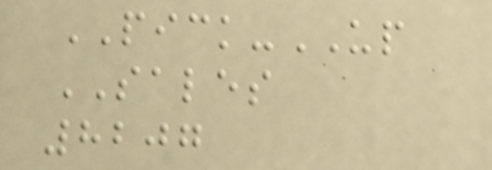PICK-UP
SALES
8207
